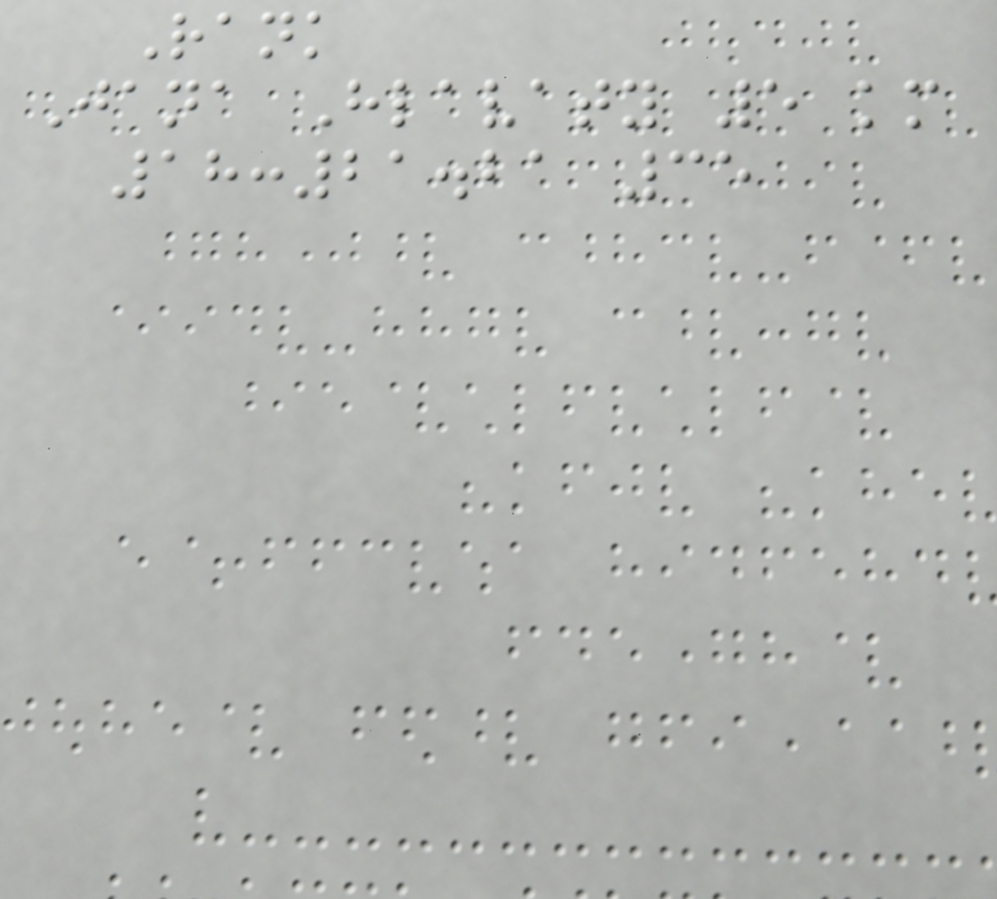Rank
Jana Hlavaty 5 km
18:21.21 35
